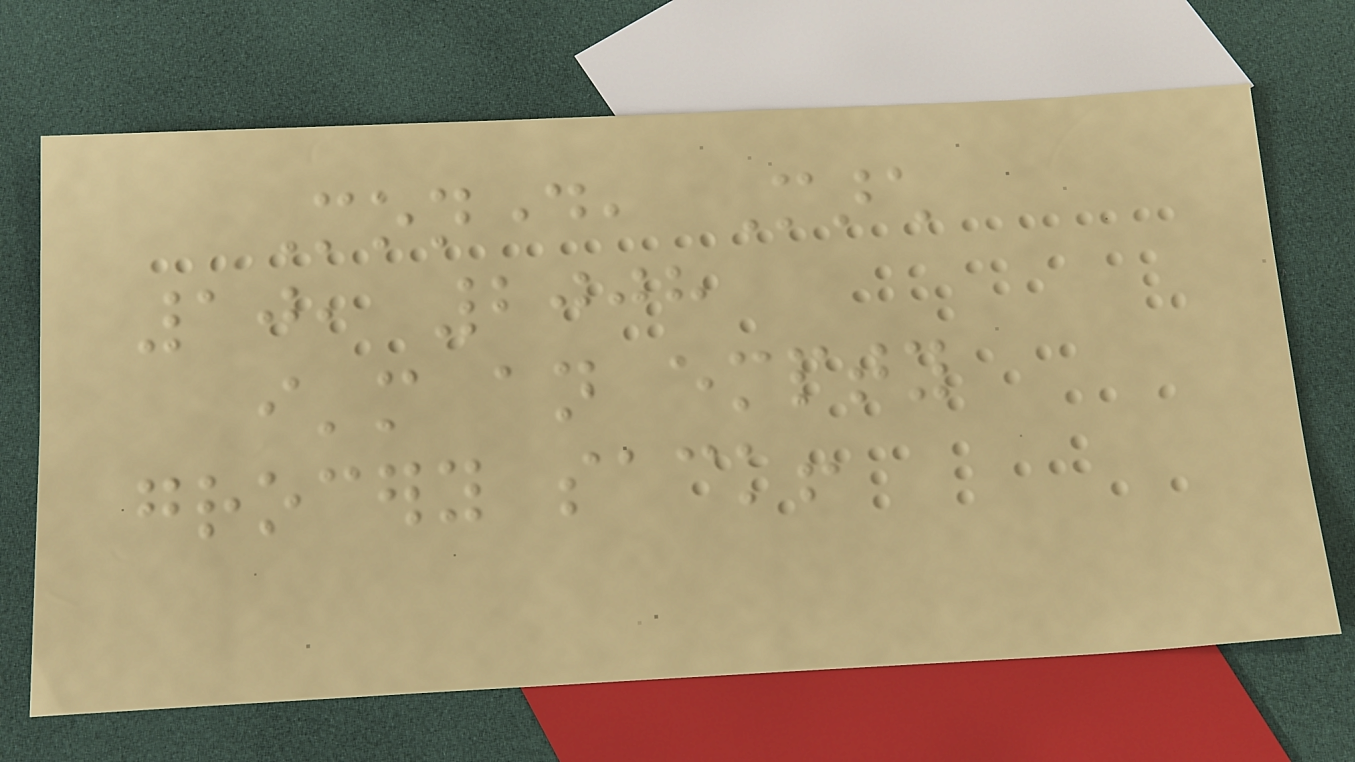Monday, March
10, 2008
i'm an empty
grocery sack!
